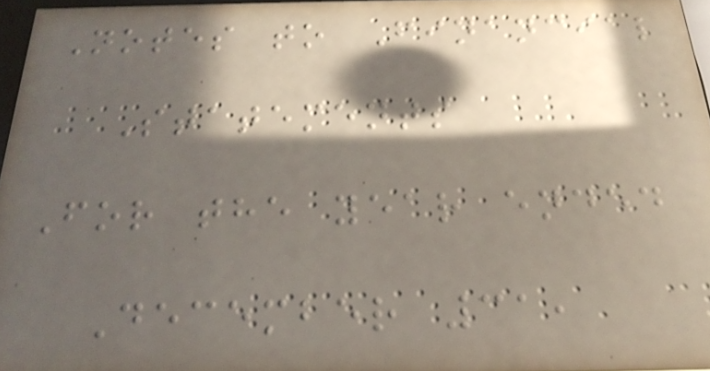Notes to Financial
Statements
For the year ended
December 31,
